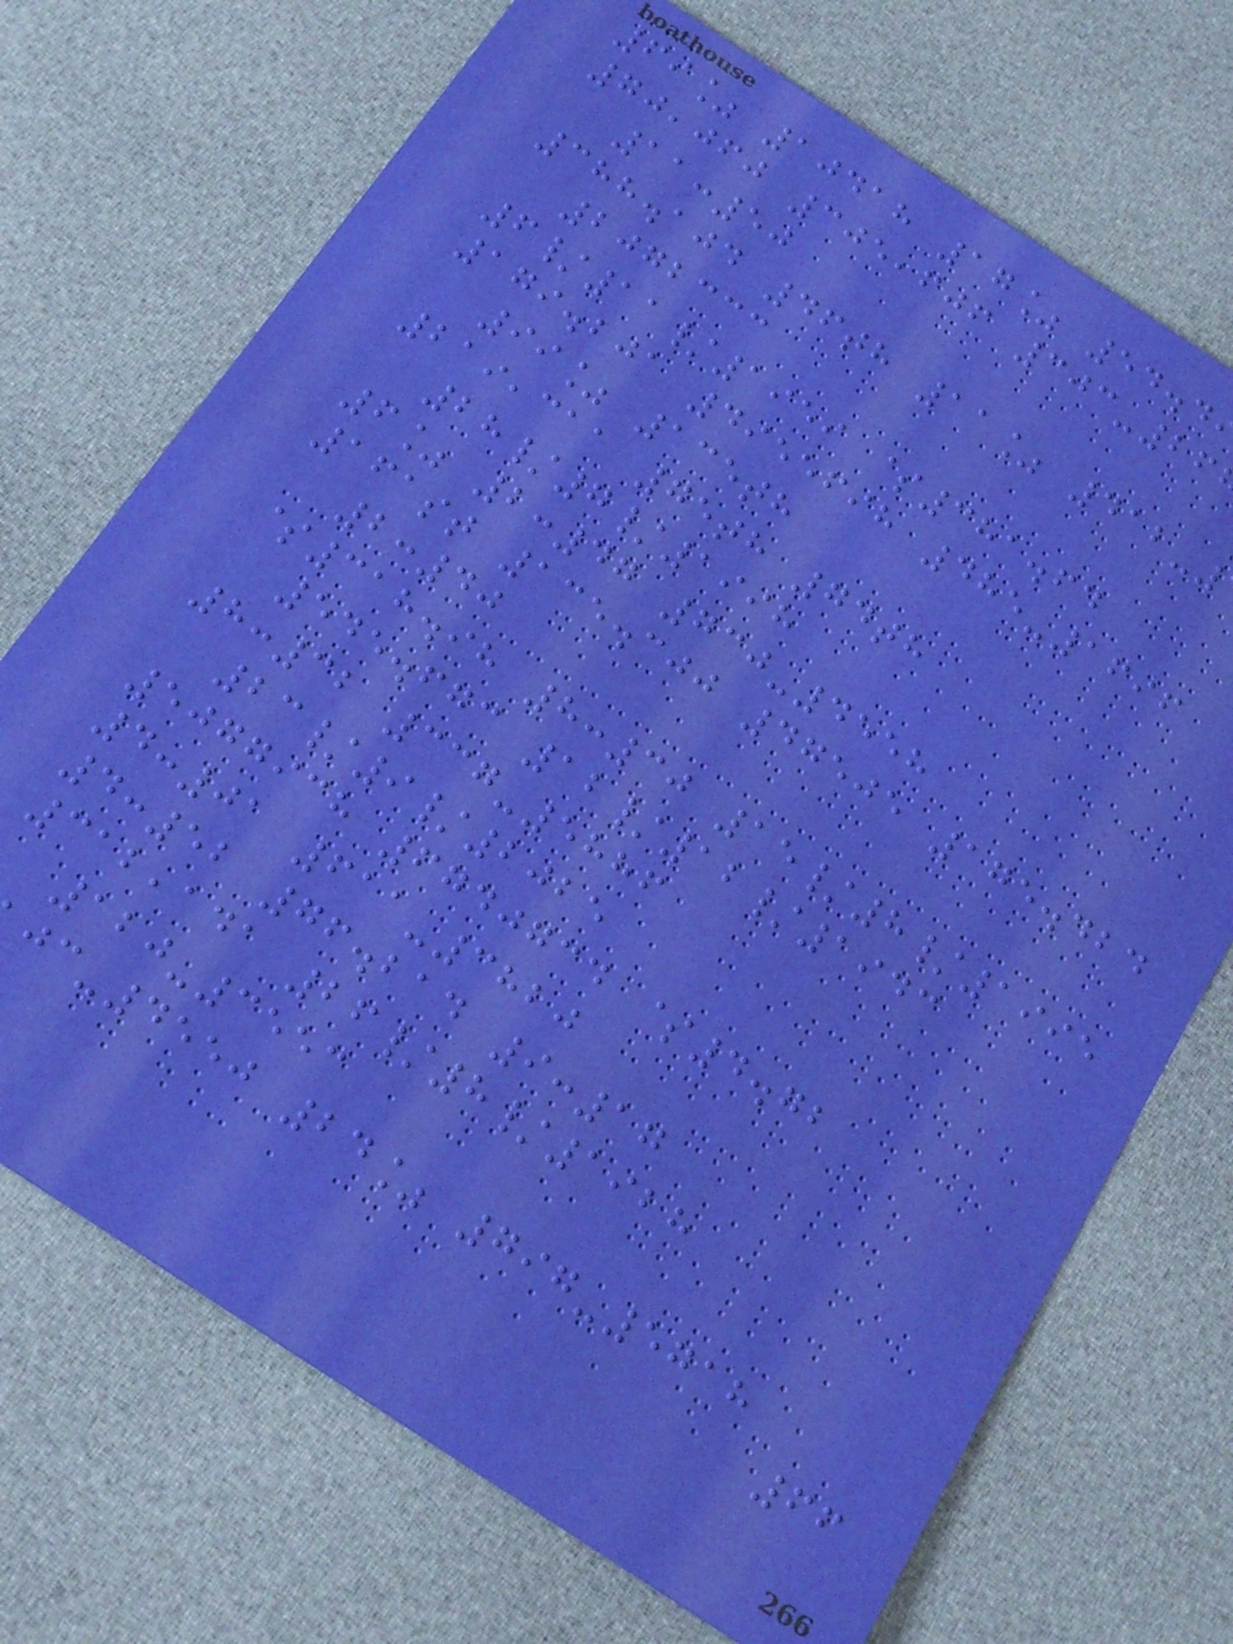69% 10418 17% 54.4
70,060 305,606 303-26
11:50
388.104 46th 11% 412-
2072333
6/11/1959 $381.64
179.201 4955698 485-1696
99% 135th
219,311 75th 74th
28/7/1998
6% 2:47 730-4558
161st 135.300 47505 175.424
2:40
$318.98 8:30 15/8/1995
545.673 12/12/1943
8:32 337-5886
23/9/2025
5077938 6740734 $4.72
4:01 611-3820
4:52 76.214 9:17
312,141 26/8/1928
120-3553
-4550 24% 797-5718
66
